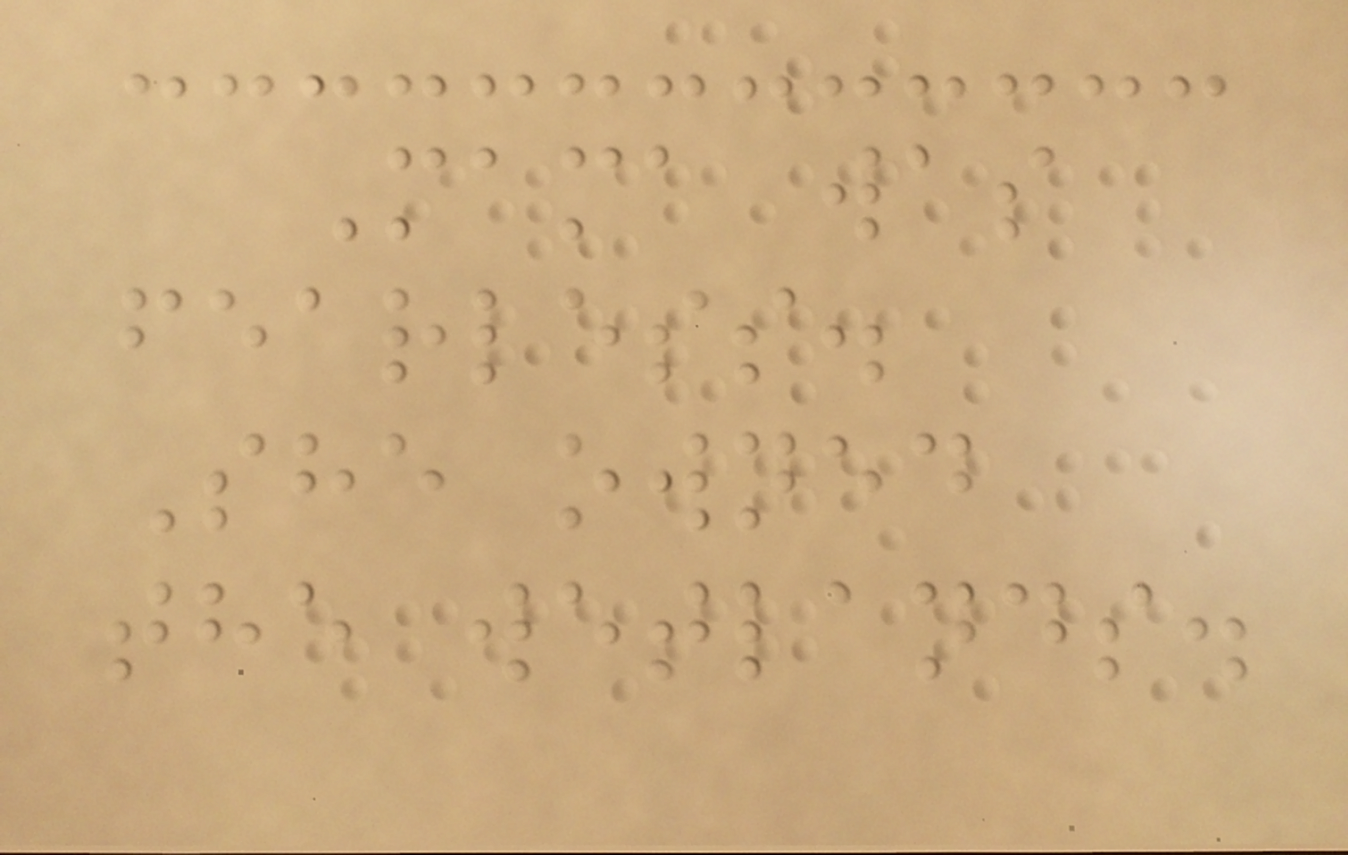Mama was
fearless.
She owned
the wetlands.
